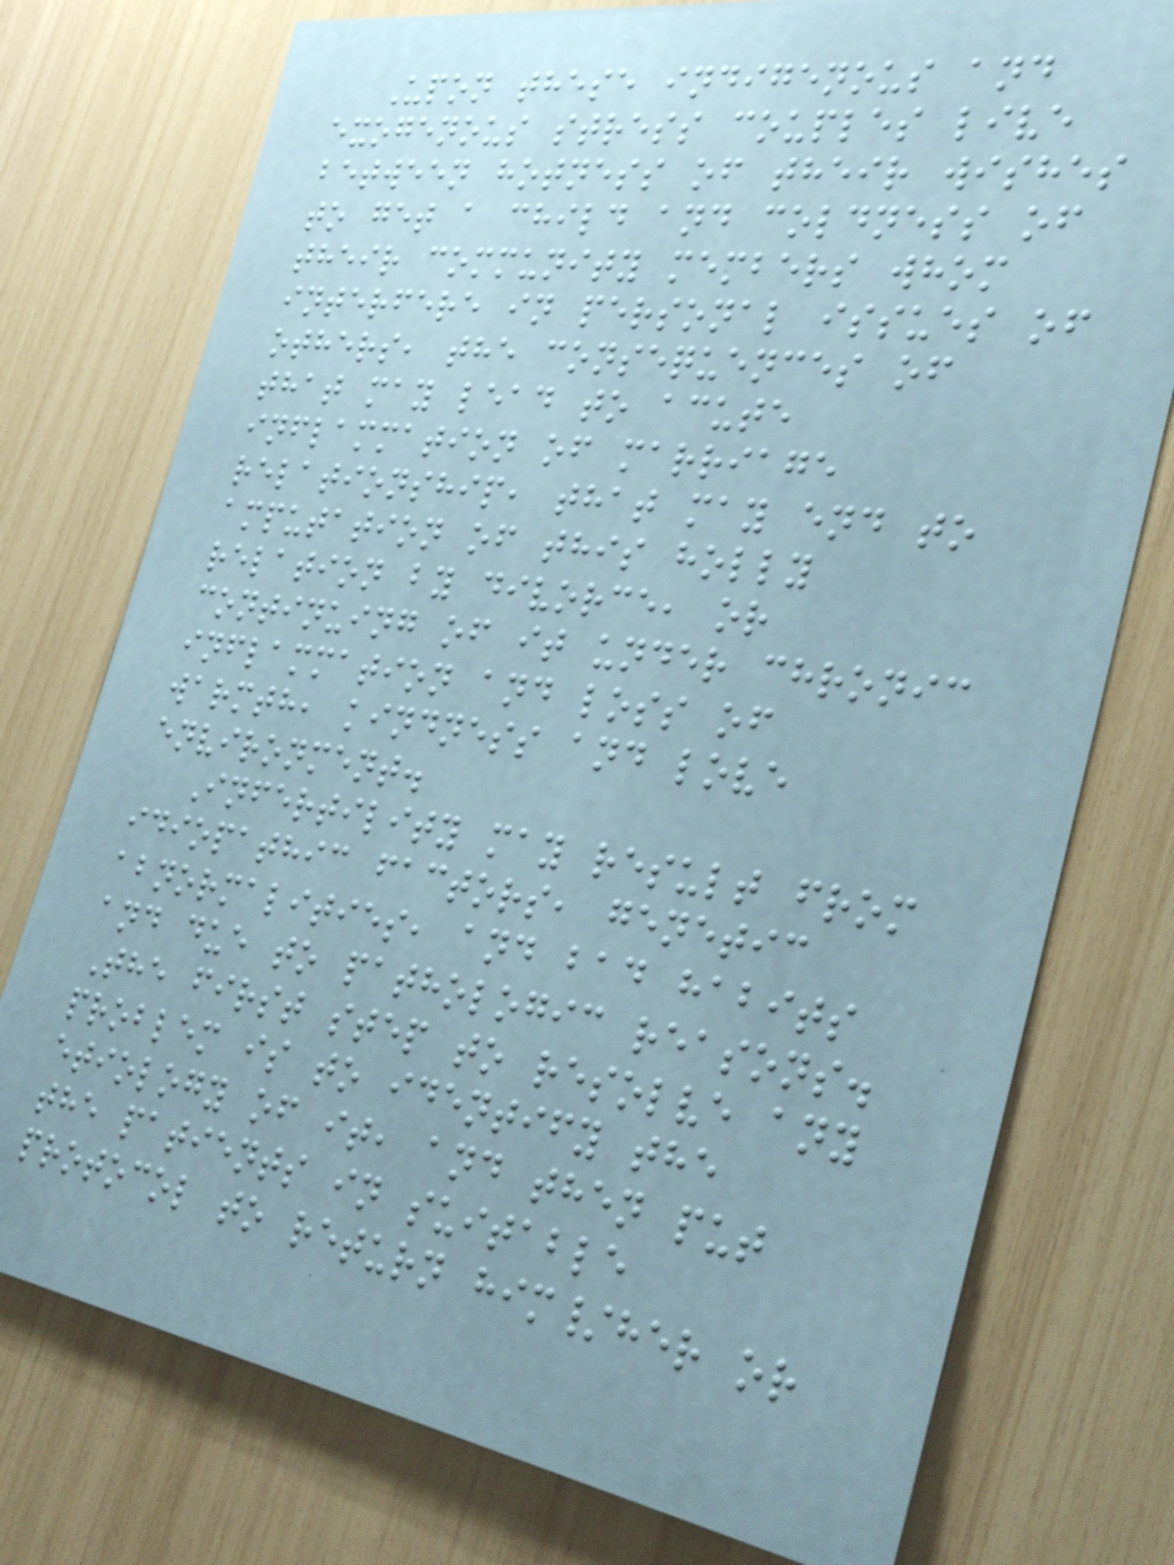Upon these indigenous and
exogenous stress couples live
between hotness of their wishes
to get a child and coldness of
their community members whom
interfere in personal issues of
others, the consequences of
that may lead to acute
inflammation of marriage
relationship, that may end to
amputation of this holly
relation by divorce, or
continuing of it under chronic
inflammation and loss of
warmth, kindness and love
environment.
Infertility may result from
idiopathic factors, genetic
abnormalities, and bad habits
and due to pathologic reasons.
The first step to resolve any
problem is to identify the
etiology of it, and then put
the patients in suitable
protocol to return him/her or
